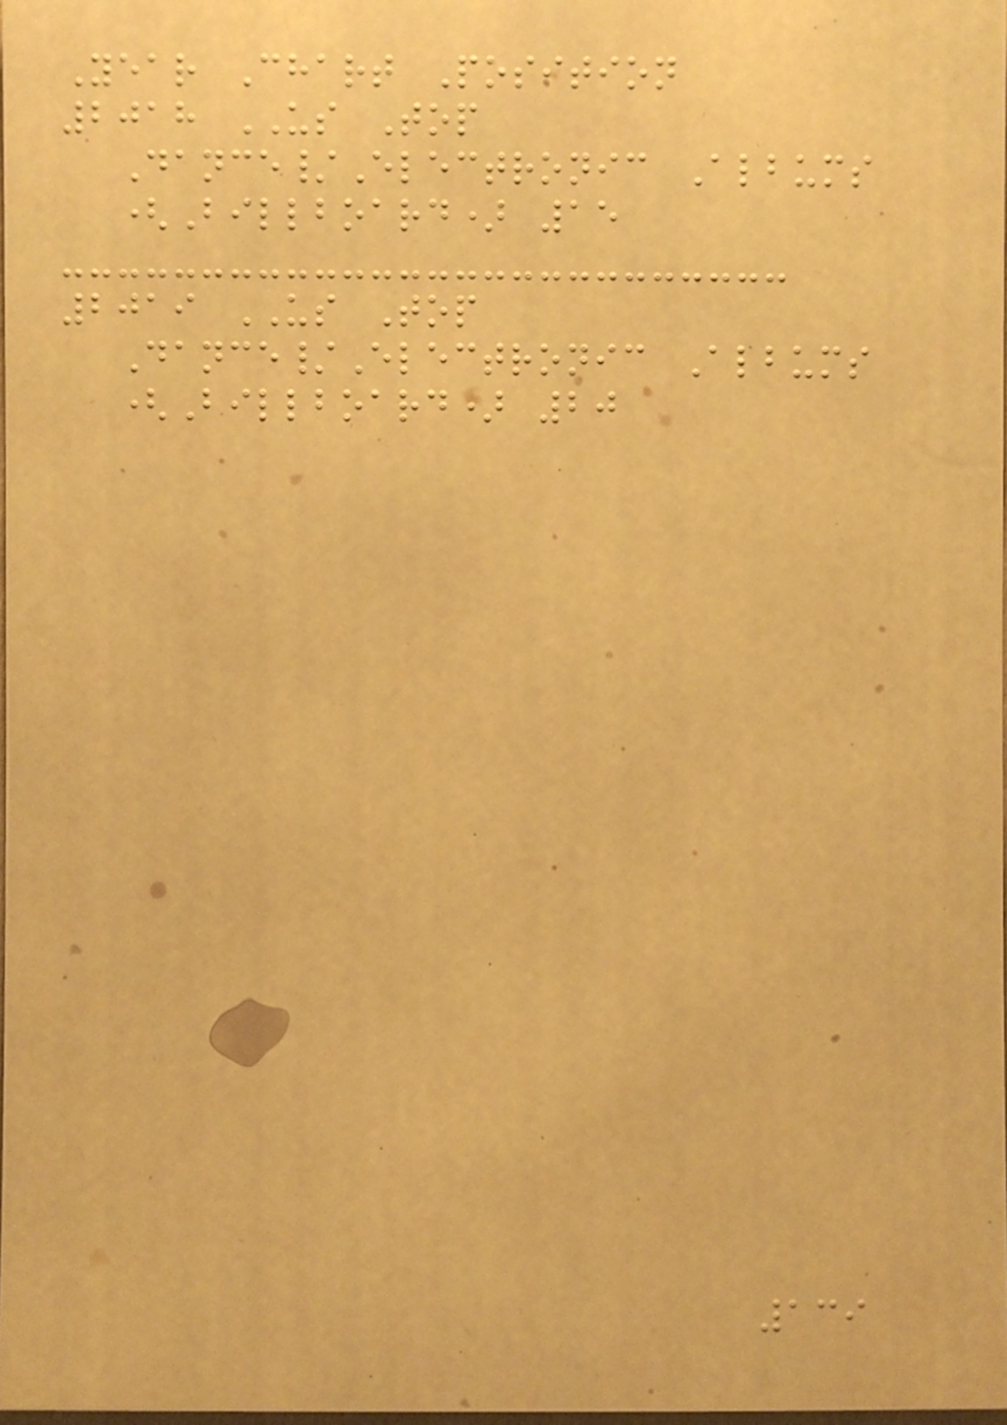Year Chart Position
2018 US Top
Dance/Electronic Albums
(Billboard) 15
2019 US Top
Dance/Electronic Albums
(Billboard) 20
139
